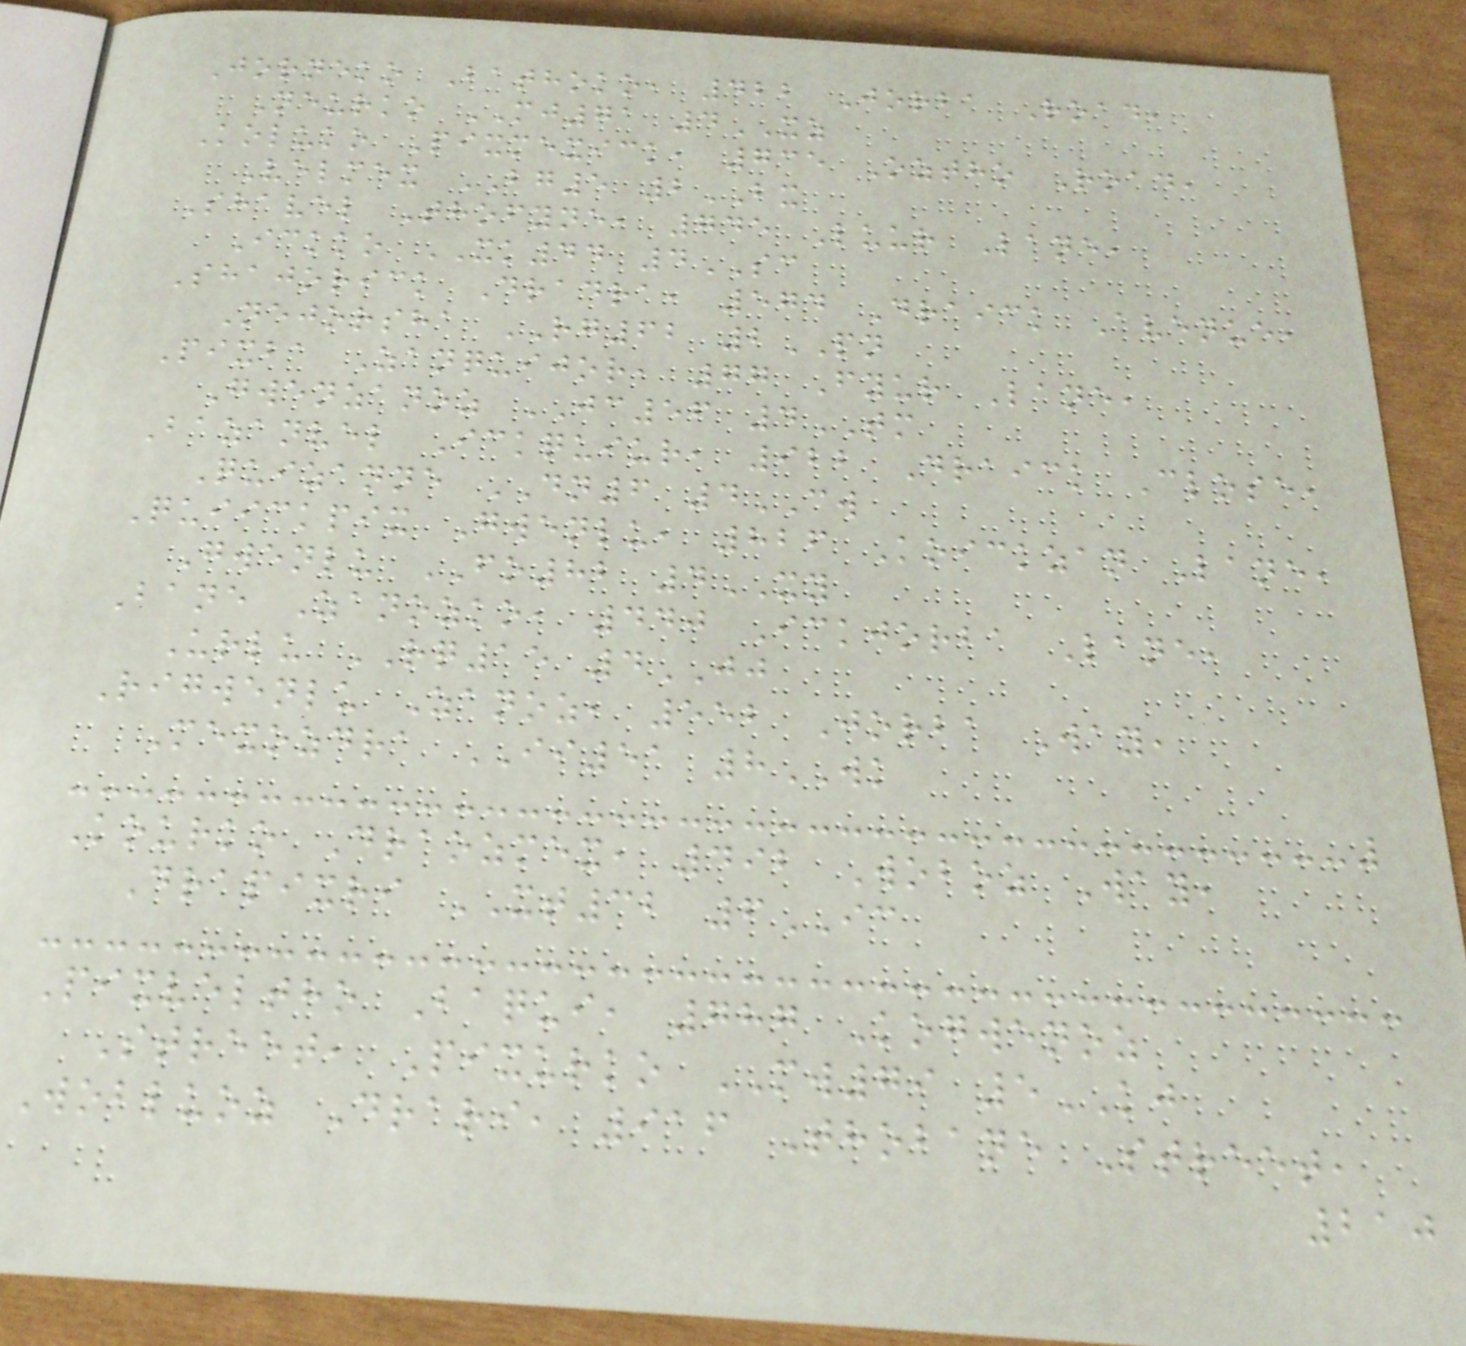Jorneko Bathoko, 422 Jorba Road,
Neurko MJ71 4XZ
Koluko Pixmexick, 735 Oztho Road,
Velmex BG5 2BX
Shavel Thofyne, 745 Luur Lane,
Ickko XK44 4SC
Shajorick Dradra, 574 Draick Avenue,
Nejorsha RG62 2PN
Pixba Zanquijor, 77 Fyur Lane,
Gwenzanoz JC56 4TM
Bazanvel Ickquiur, 922 Draick Close,
Quizanne DN6 4CW
Quiickpix Gwenlu, 826 Koickzan Lane,
Gwenlu FO82 4XY
Bane Zanozko, 440 Ickjorba Lane,
Urlu RQ15 4JJ
Rigwenlu Zanoz, 552 Jorba Way,
Mexozdra II51 8WK
Kourko Draozmex, 492 Woboz Way,
Drapixri XT32 6IC
Pixveltho Baqui, 787 Kogwenoz
Street, Pixurko MW79 5KJ
Wobluoz Drari, 916 Thobane Street,
210
